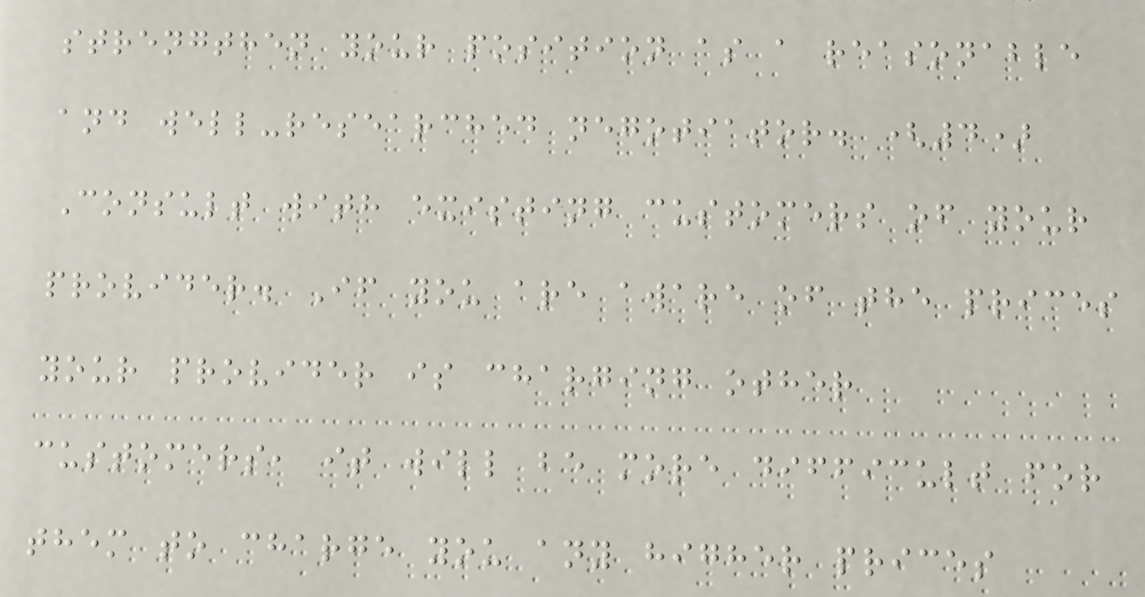strengthen your position as a reasonable
and well-researched negotiator. (4)
Consult with existing customers of your
provider. If you are aware of the prices
your provider is charging other
customers, it will be more difficult for
them to charge you any higher prices
